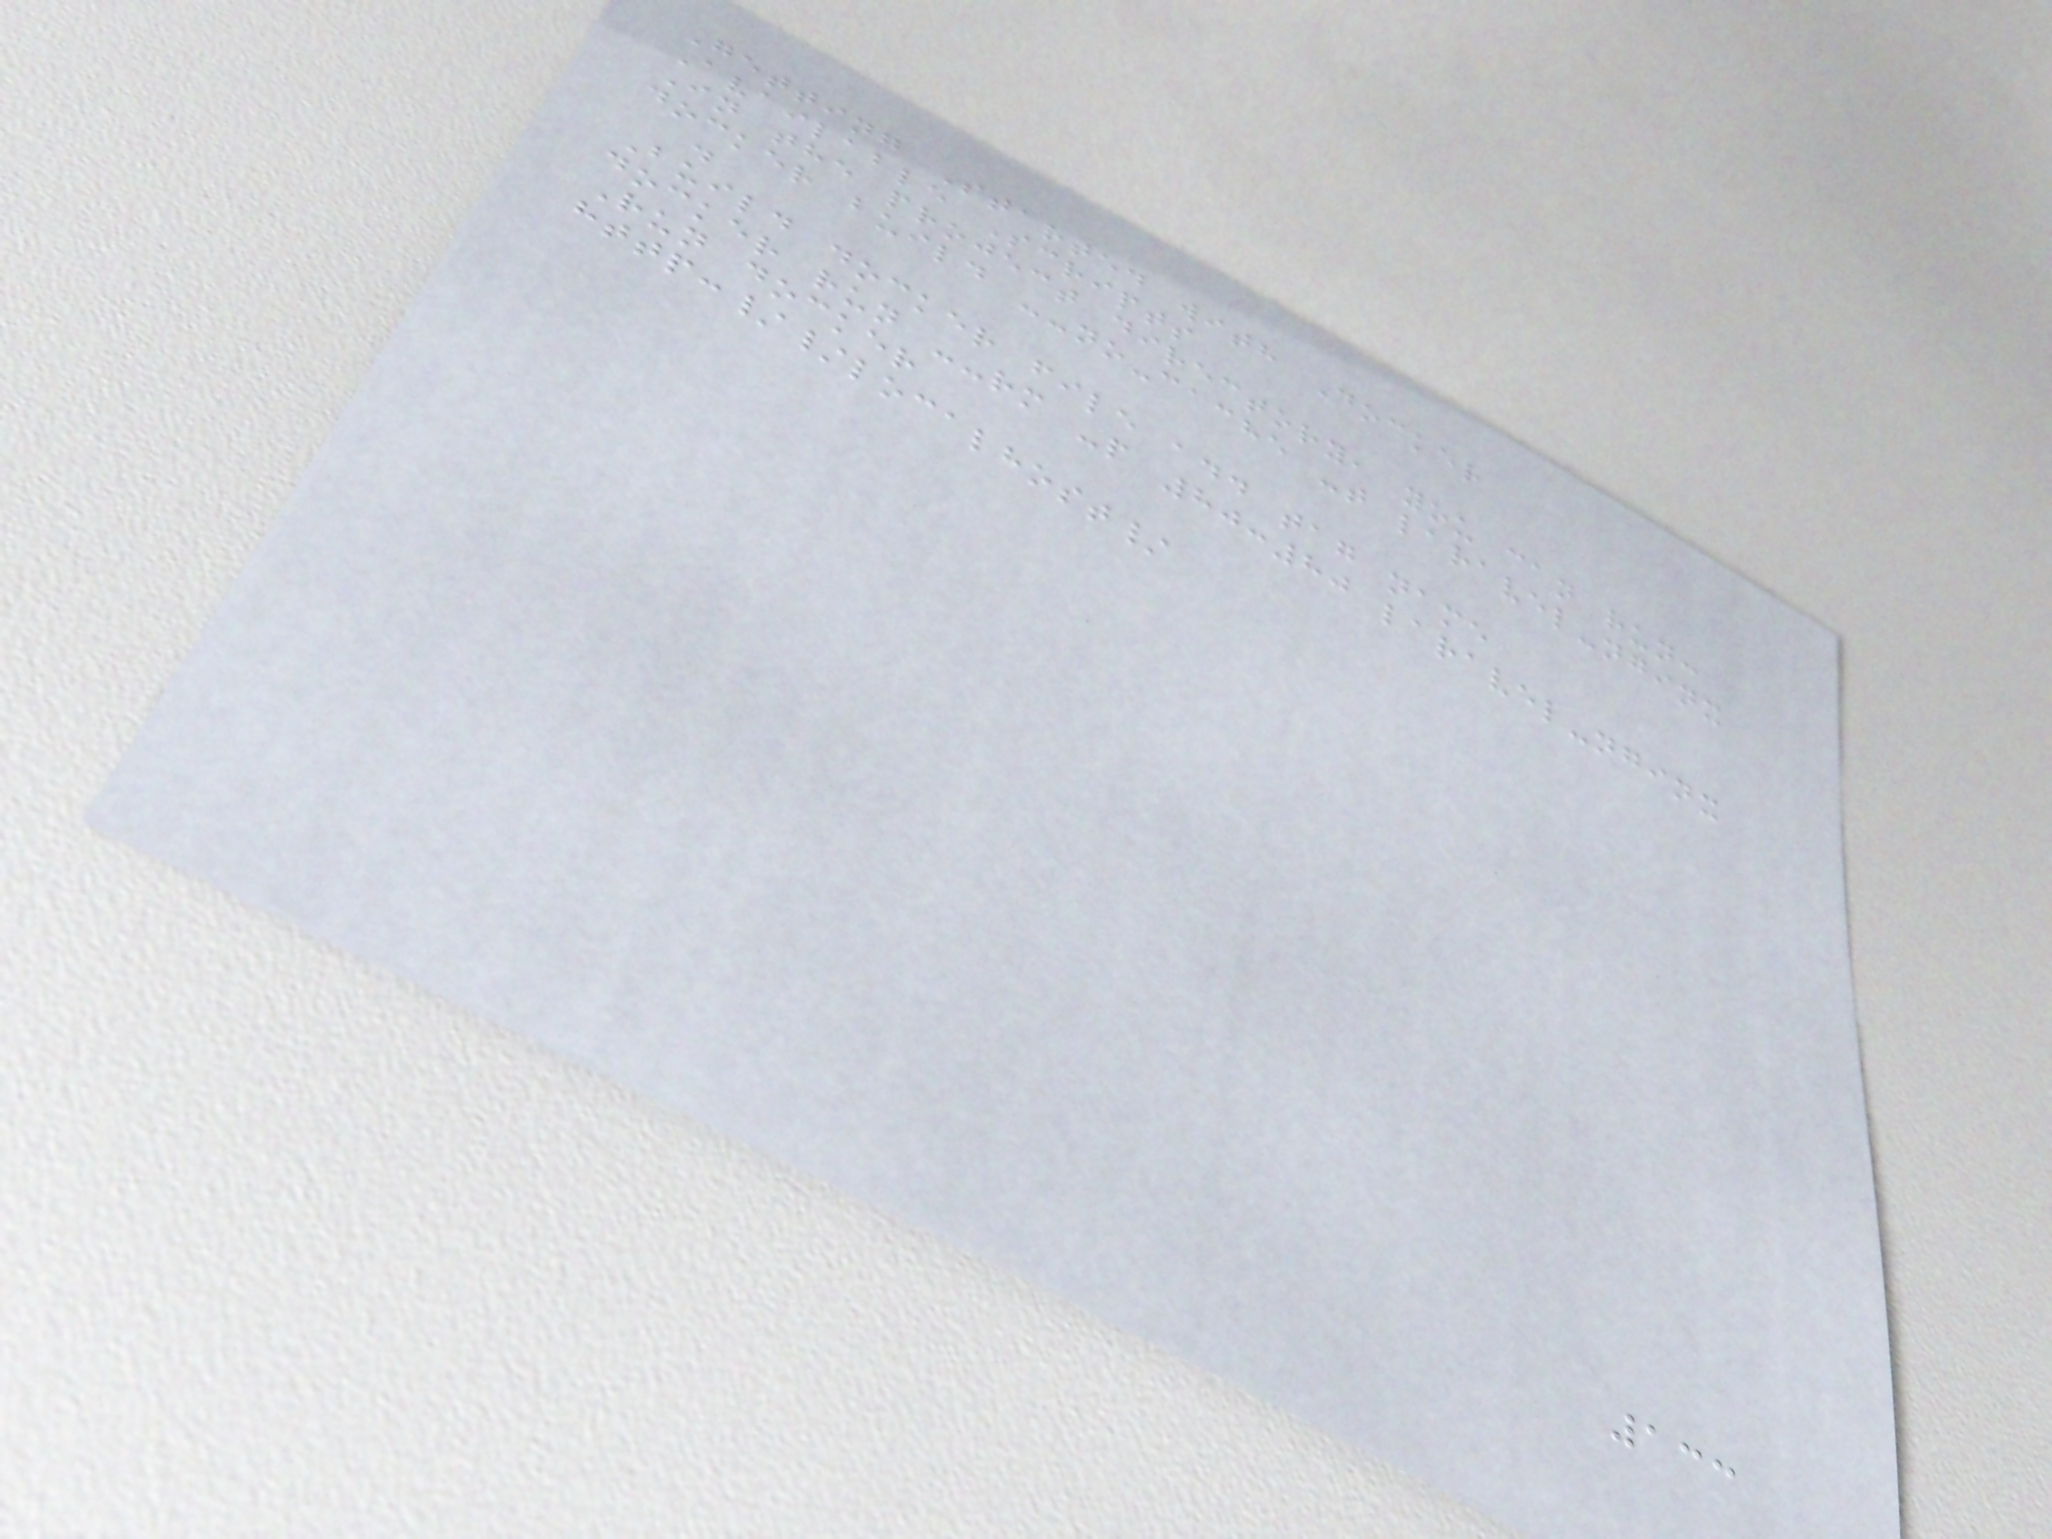Getting Started with Docker
Available Scripts
In the project directory, you can run:
docker build --no-cache -t laravel-nginx
.
Build docker file add tag name
docker run --rm -p 80:80 laravel-nginx
Run docker
http://localhost/
133
